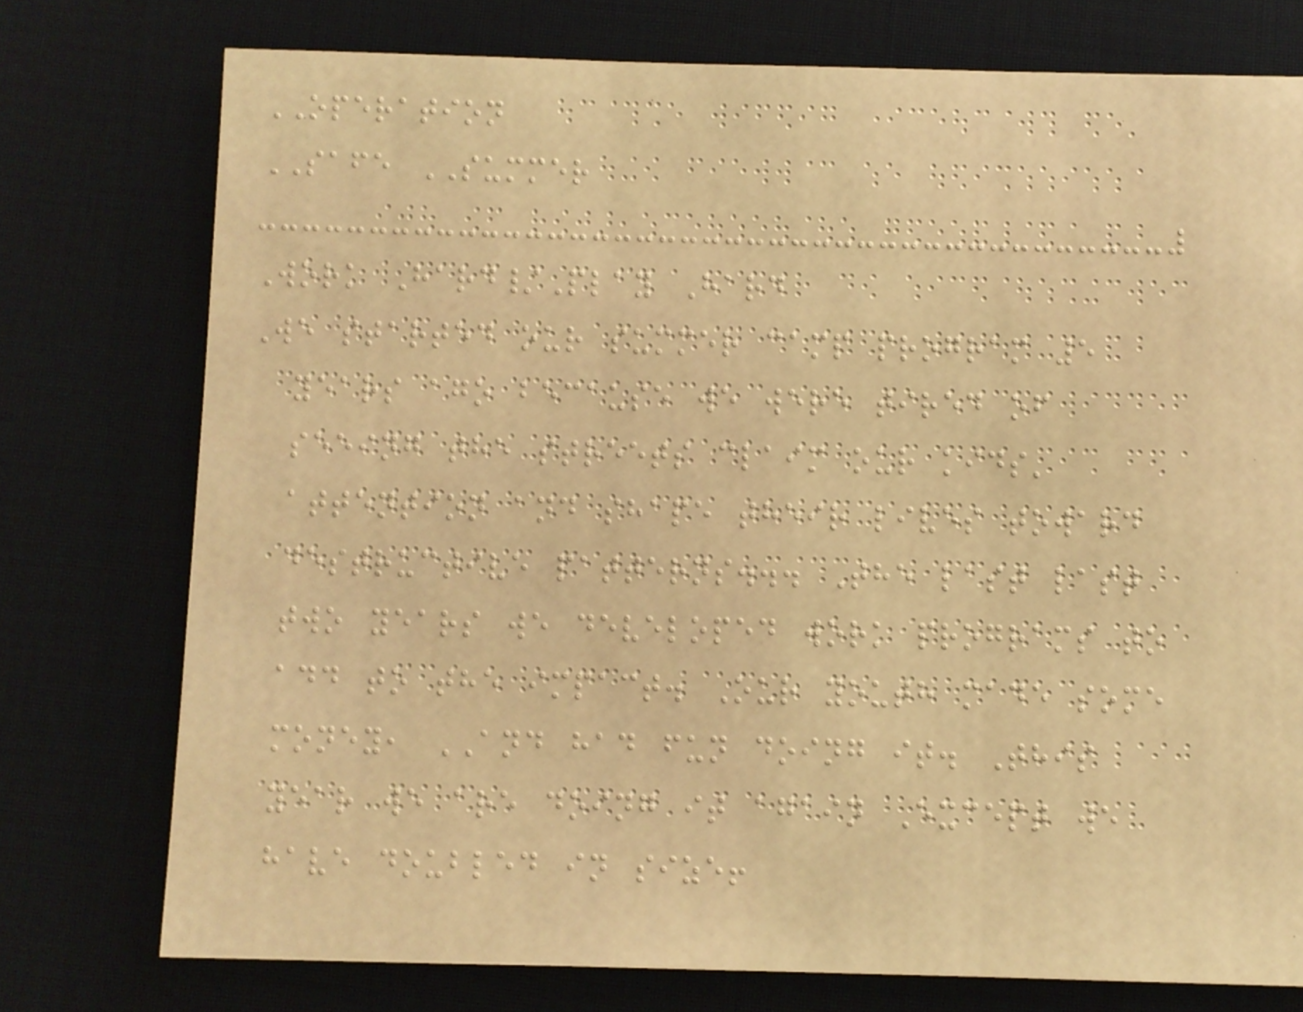OPERATION
SAFE SUMMER
Work Hard/Play Hard
We started our summer camp program 5
years ago because we were tired of
seeing the streets claim our kids'
attention and shape their lives toward
destructive patterns... The last last
two years we developed work programs to
add to the impact. Our youth made some
money, AND had fun doing it. This
year we are doing it again Except we
have doubled in size!
